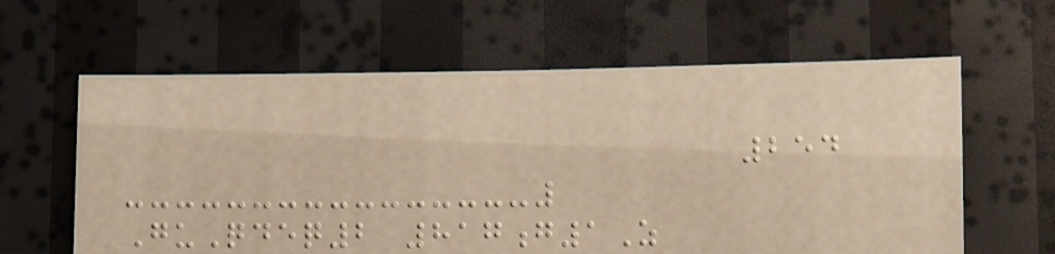254
GuQdeq2 817g1Z
